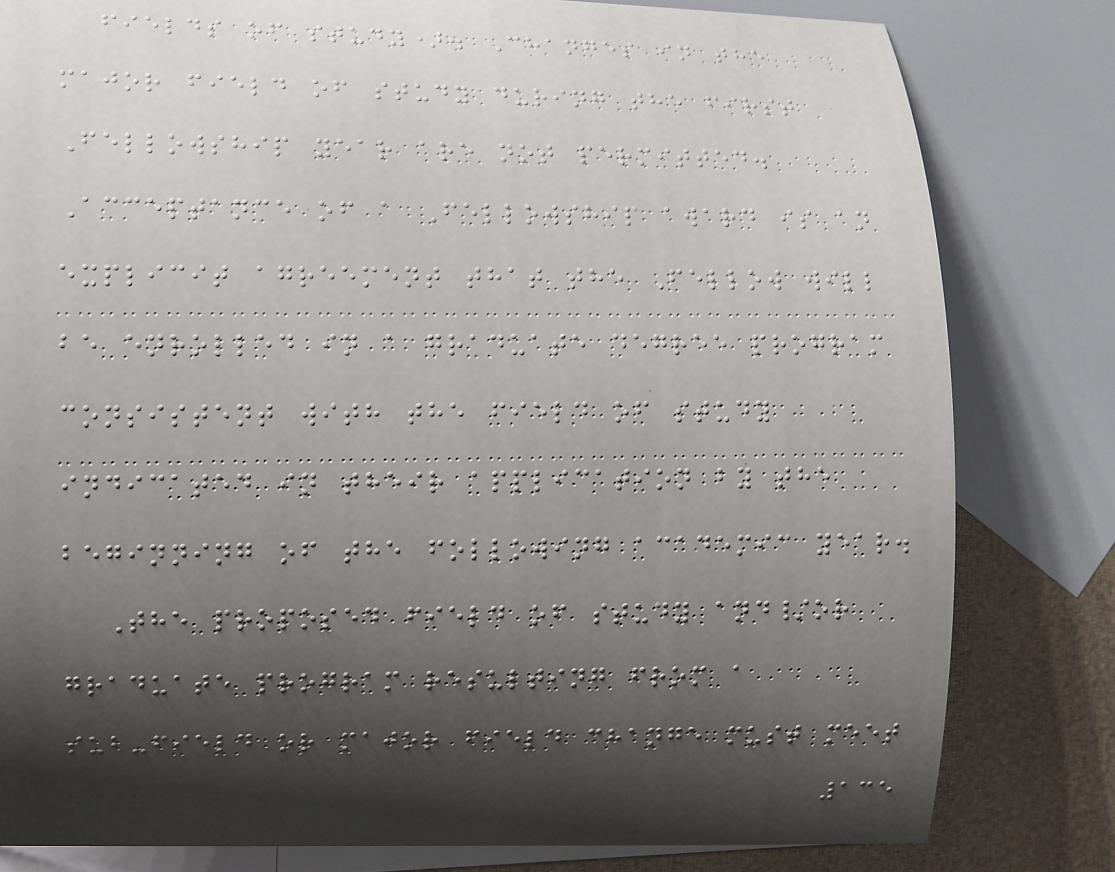fields of study). Changes in the
major field of study during the first
Fellowship year are not permitted.
Acceptance of a Fellowship award is an
explicit agreement that the Fellow will
be enrolled in a graduate degree program
consistent with the field of study
indicated in their application by the
beginning of the following academic year.
The proposed field of study and/or
graduate program resulting from a
sub-field or major field change must meet
135
